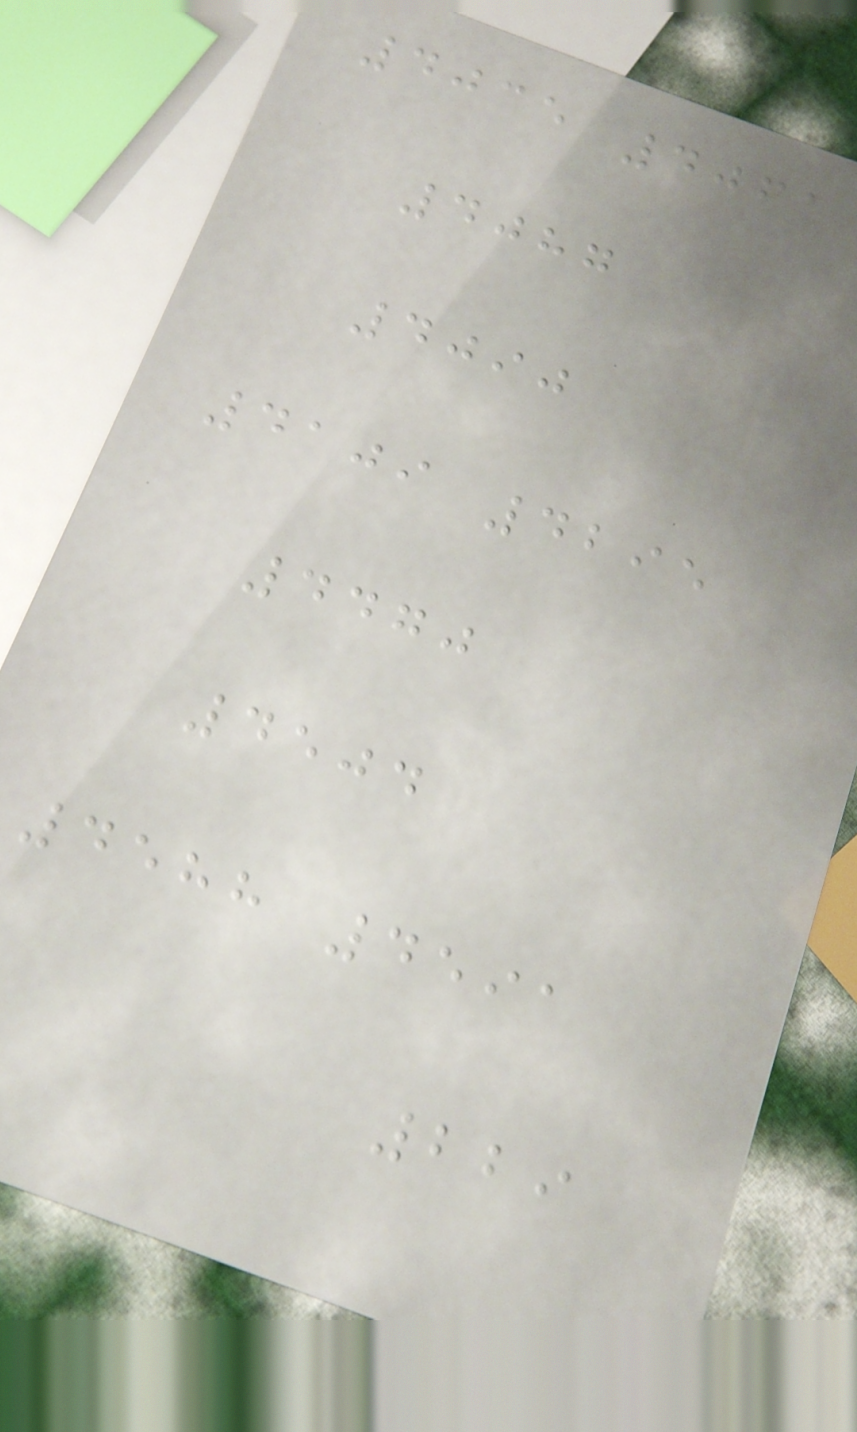4035 4065
4087
4090
4109 4295
4470
4504
4588 4591
229
